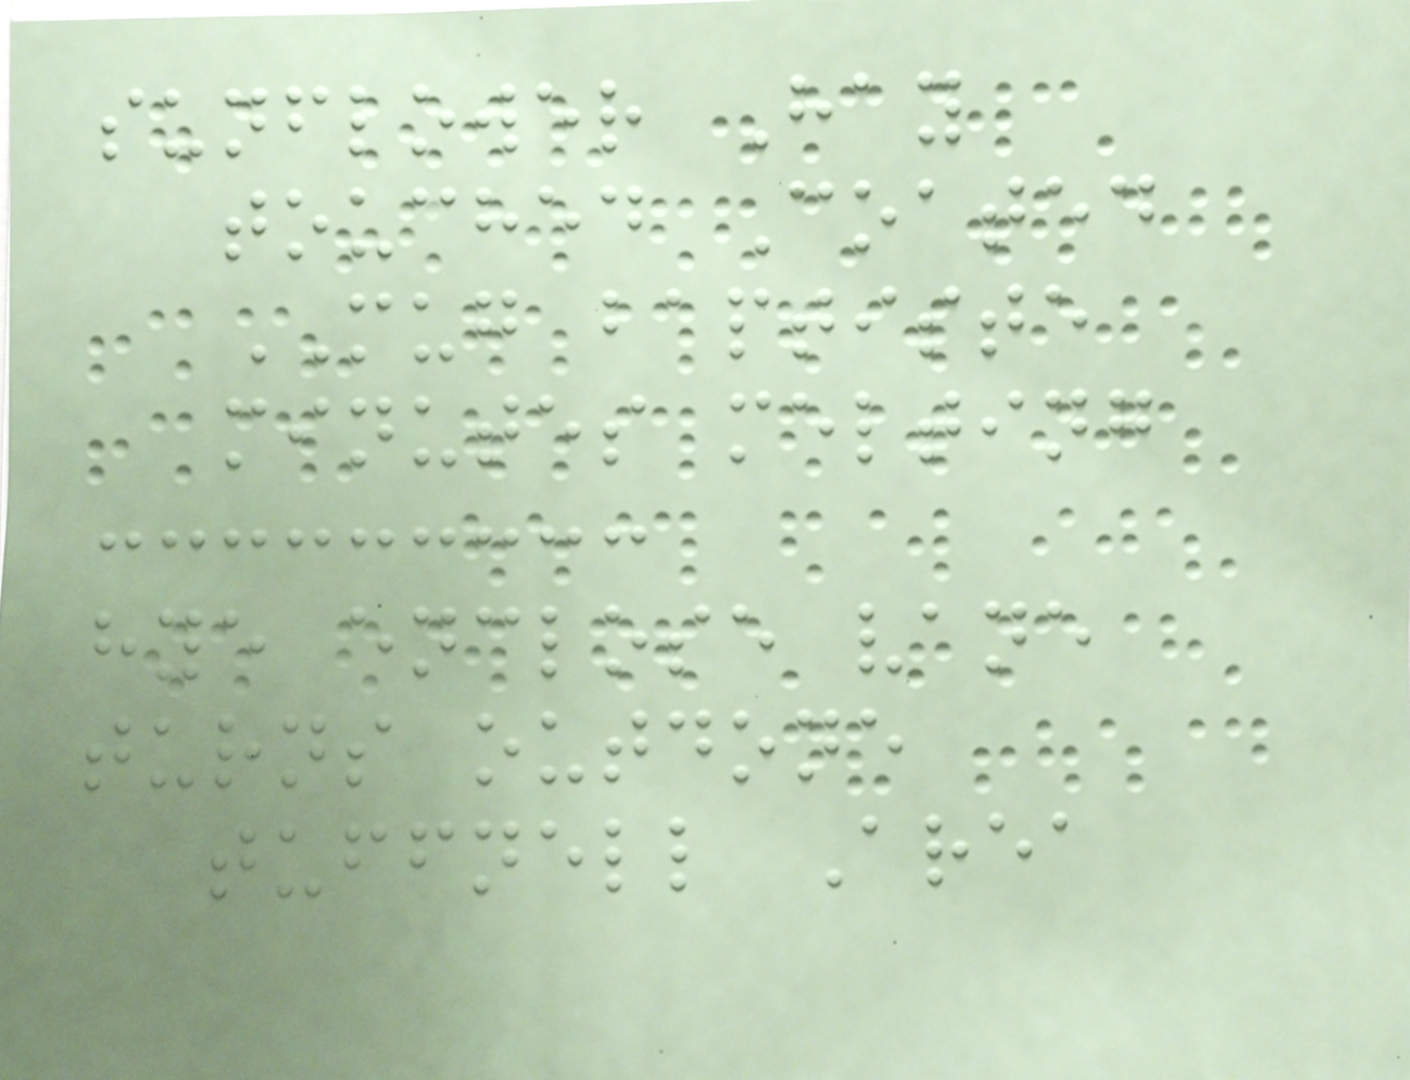sunflower Hay
touched Coated
MUG baptiste
minutes melting
hye enclose vane
turns outdone
tuffnell Area
